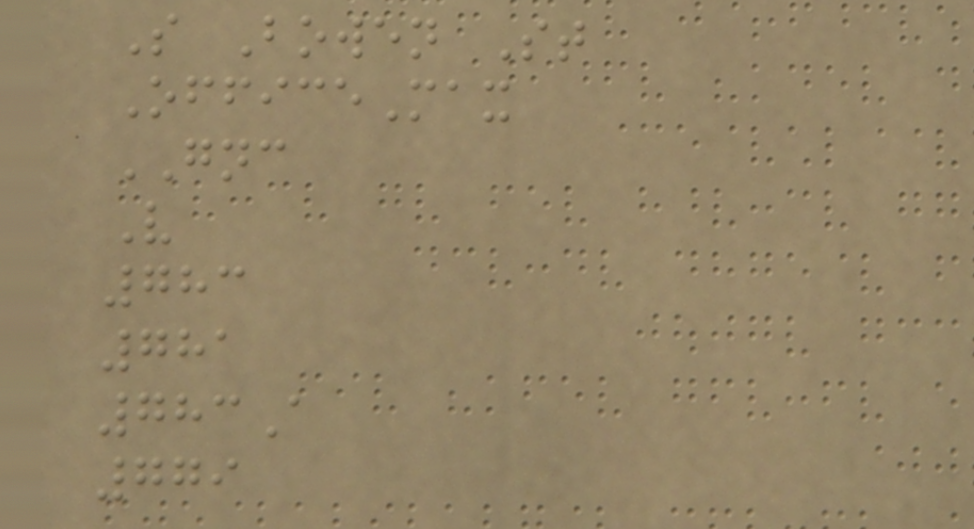S Bowen St
OfficeMax
GNC
V
783
781
783A
779
